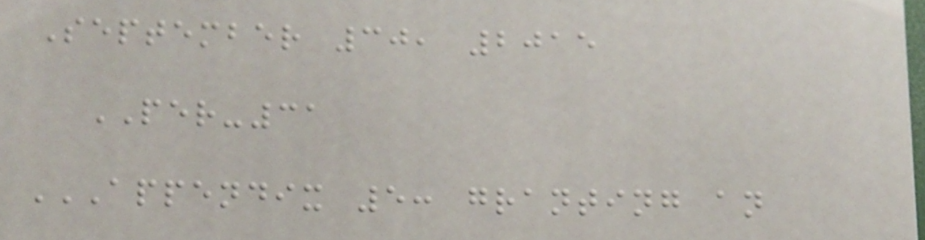September 30, 2015
PER-31
APPENDIX 5: GRANTING AN
